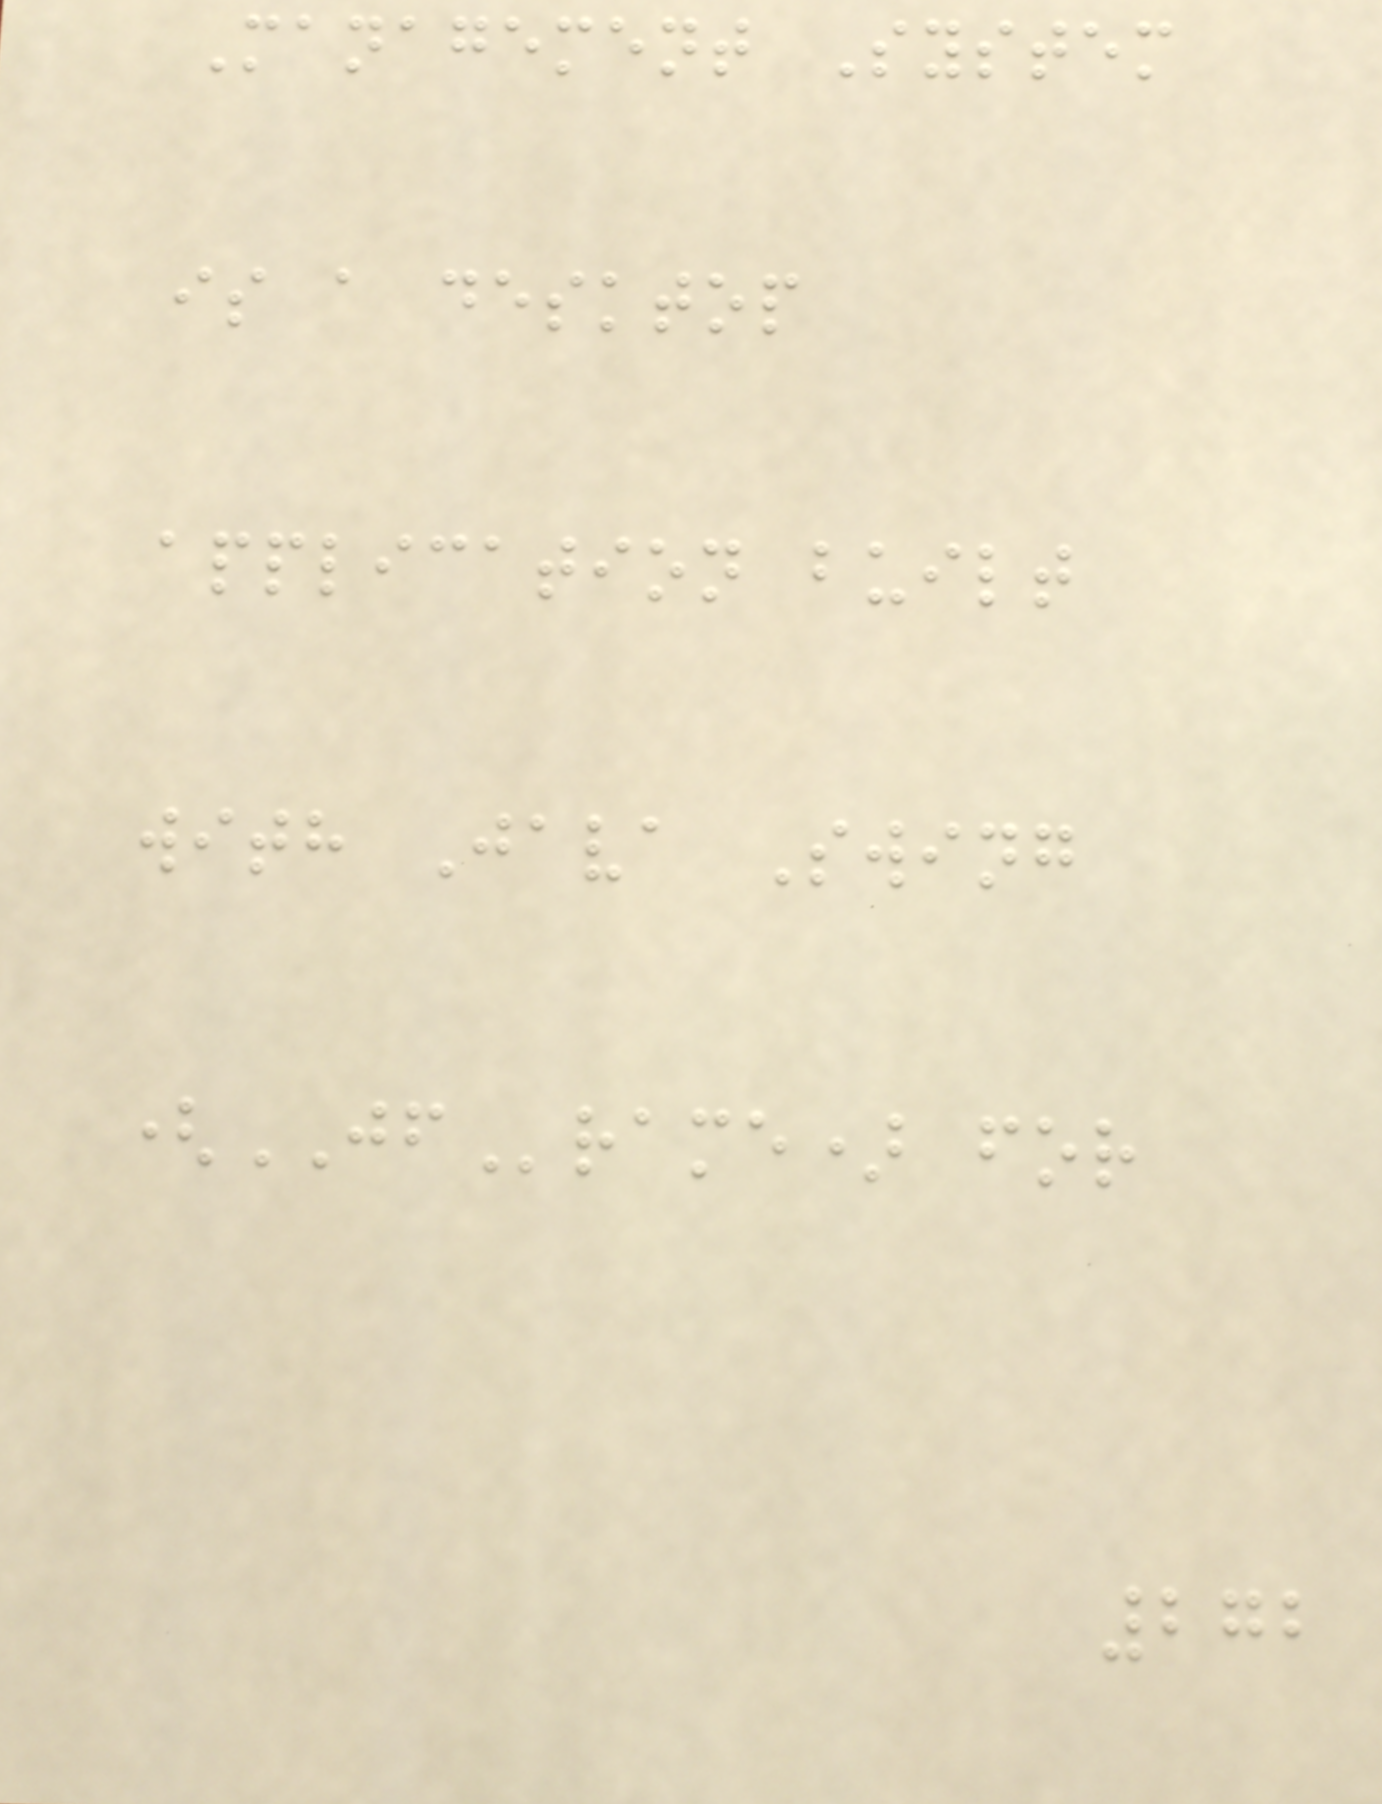Management System
is a desktop
application built
with Java Swing
(JFrame) for
272
